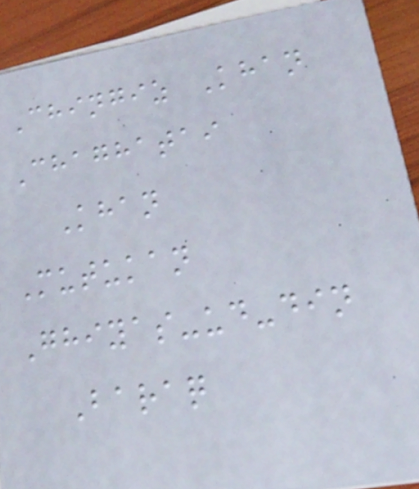Chingiz Khan
Chaghatai
Khan
Mutukan
Ghiyas-ud-din
Baraq
